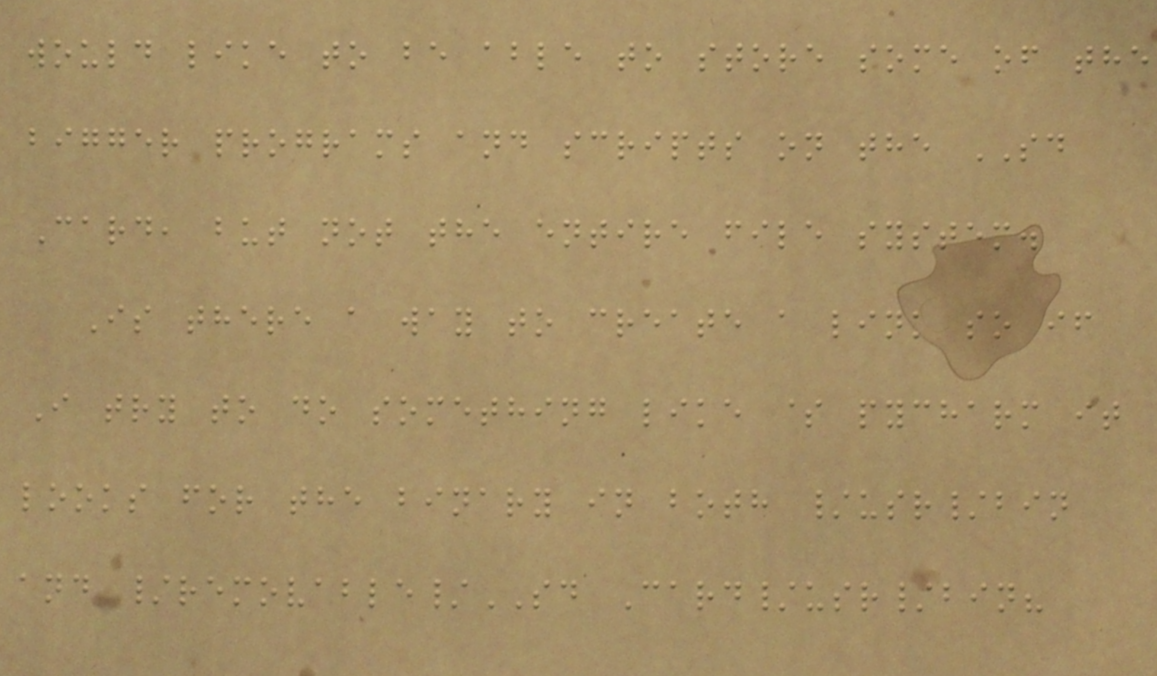would like to be able to store some of the
bigger programs and scripts on the SD
Card, but not the entire file system.
Is there a way to create a link so if
I try to do something like $ pycharm it
looks for the binary in both /usr/bin
and /removable/SD Card/usr/bin?
